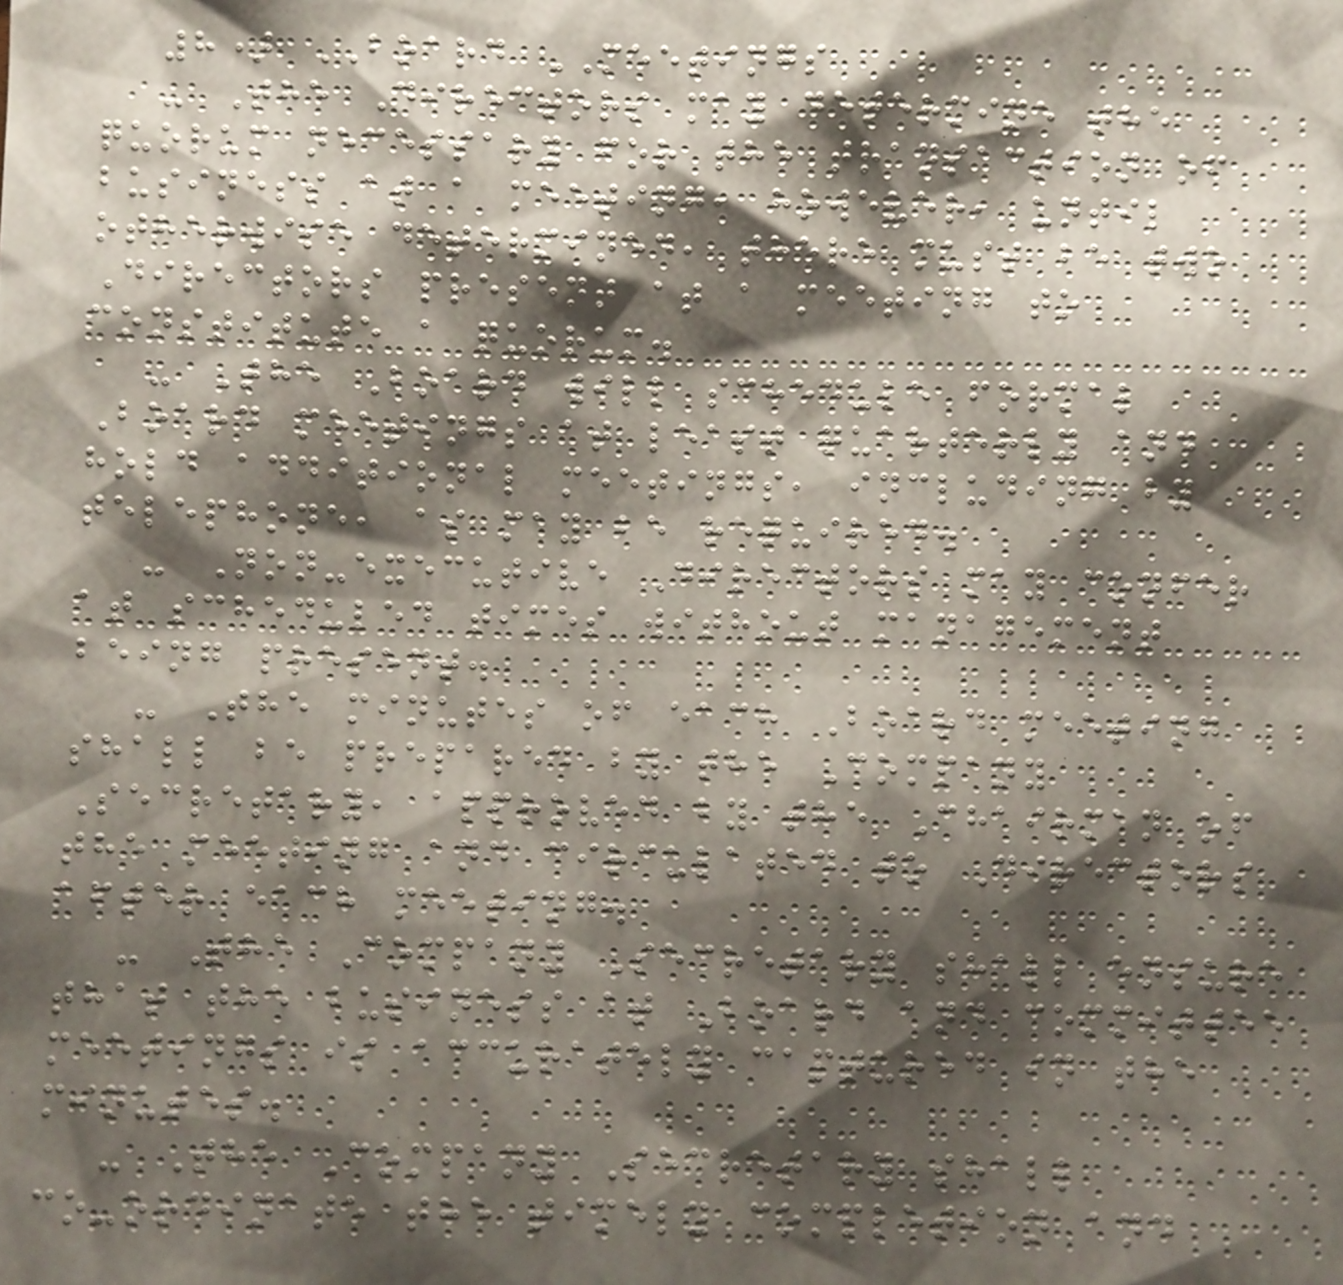8) BOARD MEETINGS
- The Directors may determine the
quorum necessary for the transaction of
business at a meeting, however, until
otherwise determined, there must be two
Directors present at a meeting to
constitute a quorum.
- The Board will schedule formal
Board meetings at least quarterly and
hold additional meetings, including by
telephone, as may be required.
- Non-executive Directors may confer
at scheduled times without management
being present.
- The minutes of each Board meeting
shall be prepared by the Company
Secretary, approved by the Chairman of
the meeting and circulated to Directors
after each meeting.
- The Company Secretary shall ensure
that the business at Board and committee
meetings is accurately captured in the
minutes.
- The Company Secretary shall
co-ordinate the timely completion and
